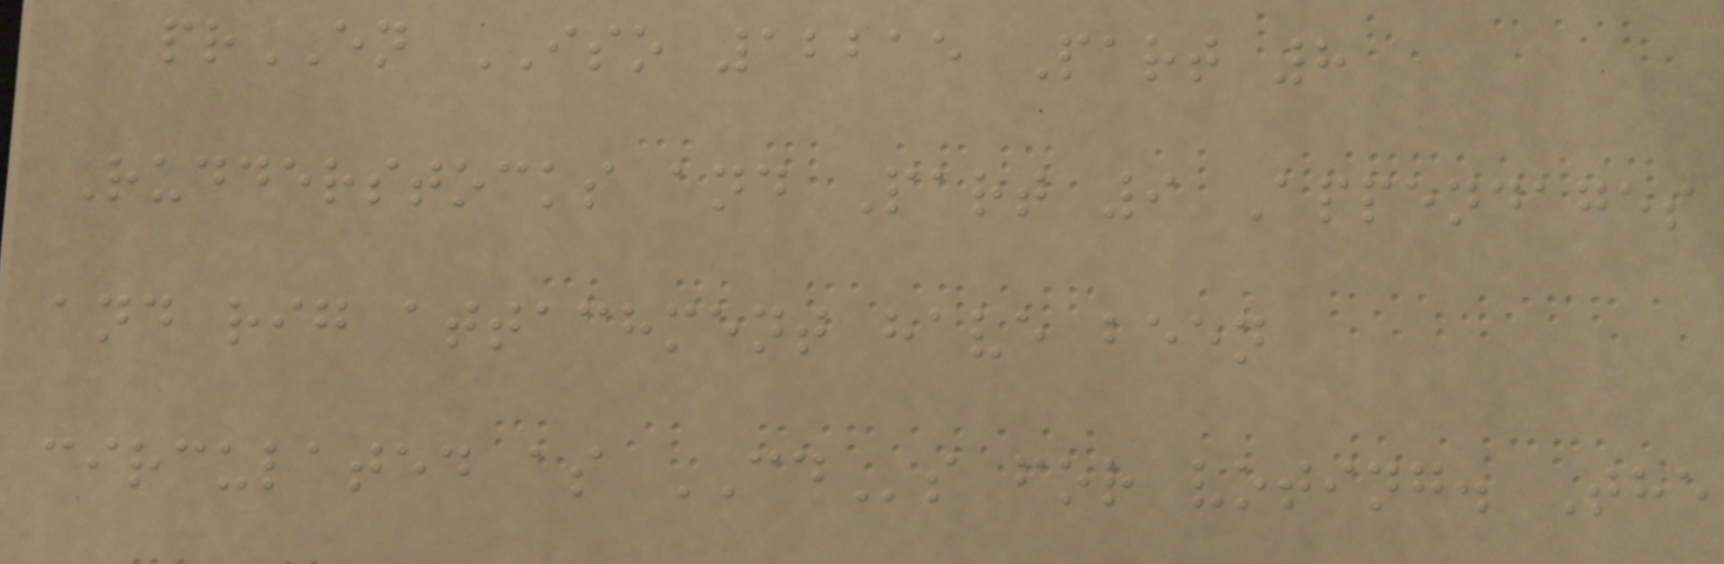prEN ISO 12215 Part 8
Rudderstocks and Part 9 Appendages
and rig attachment have been
circulated as CDs for voting. The
